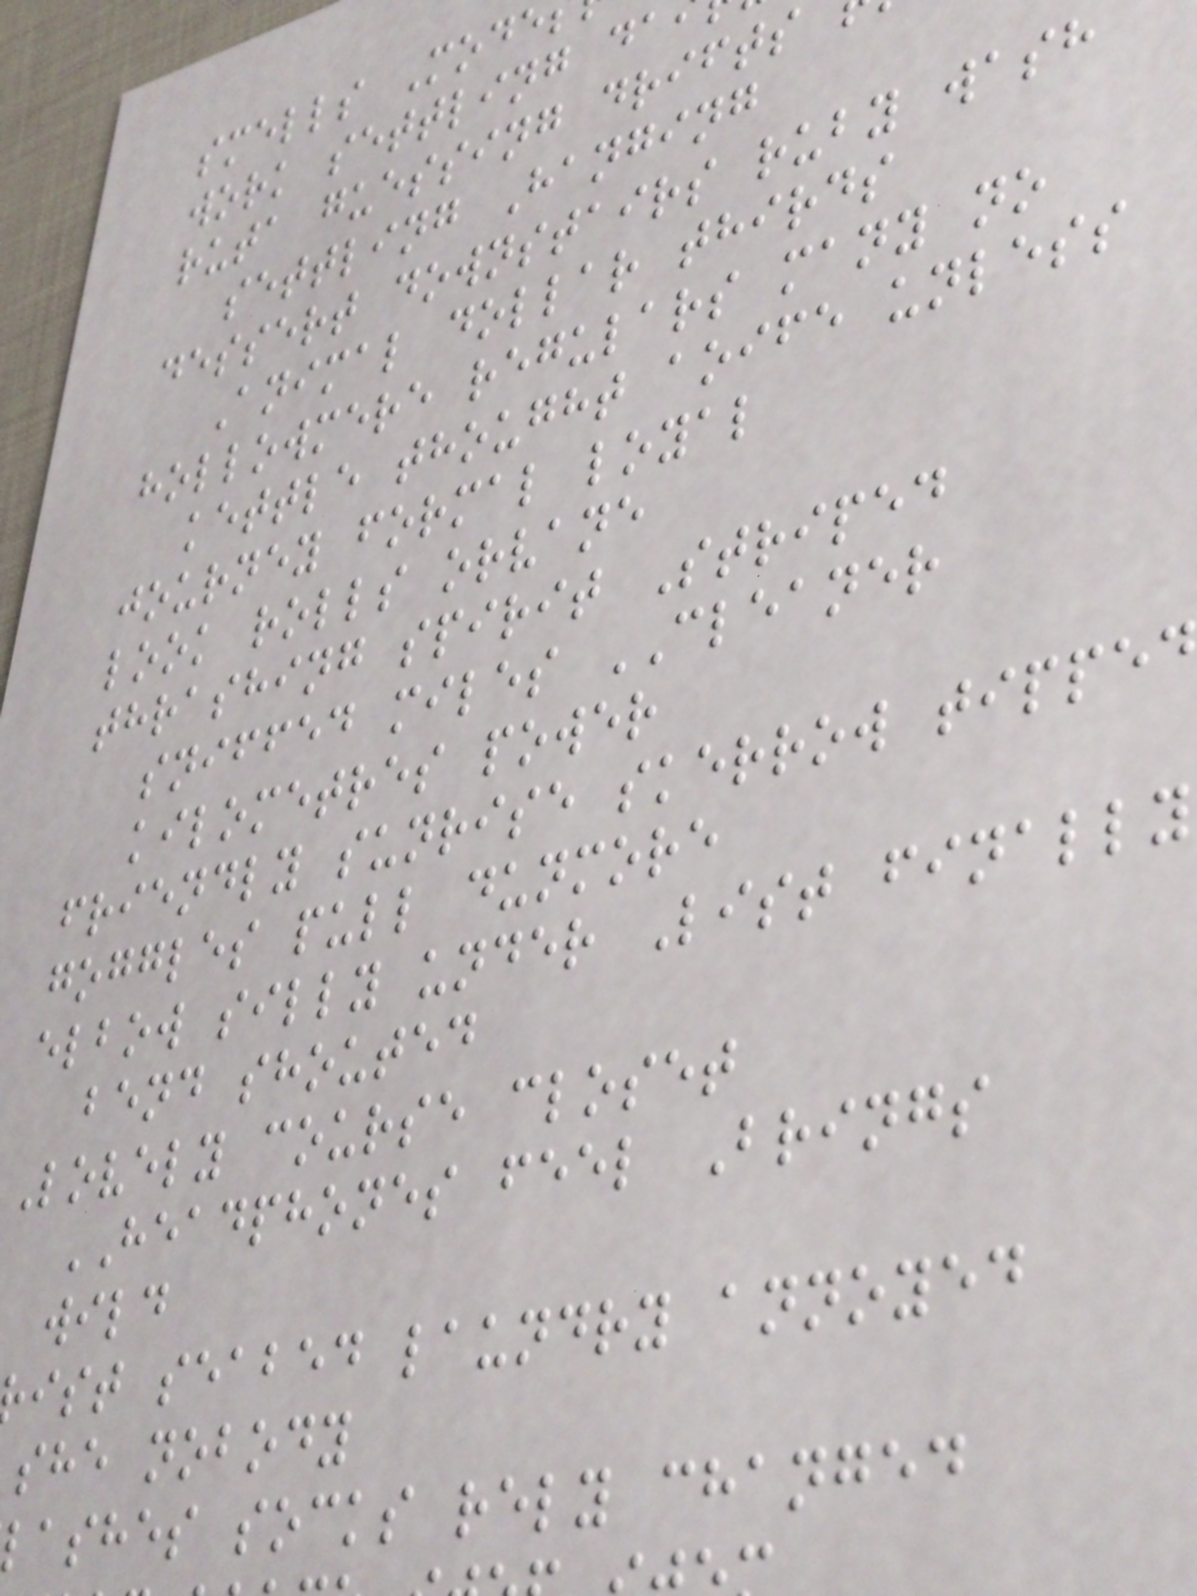smells Mode
work settling da
ruta guessing drifts
settling Hanging
dessert downstairs ruby wash
Animal dollar thirds
hollowmere regulars many no
kettle thought aoife unless
journey formal loyal
look rolls orvane
thrashing spirit Striped
sniffed miles CLEANER
kilometres power
friendly sunrise skerrow tipped
goggles pull dunmore
elbow silly under List finally
bend shouted
Lovely course closet
HEADPHONES feel Brings
wild
ist seabed laundry annoyed
she nobody
lashes socks rely changed
